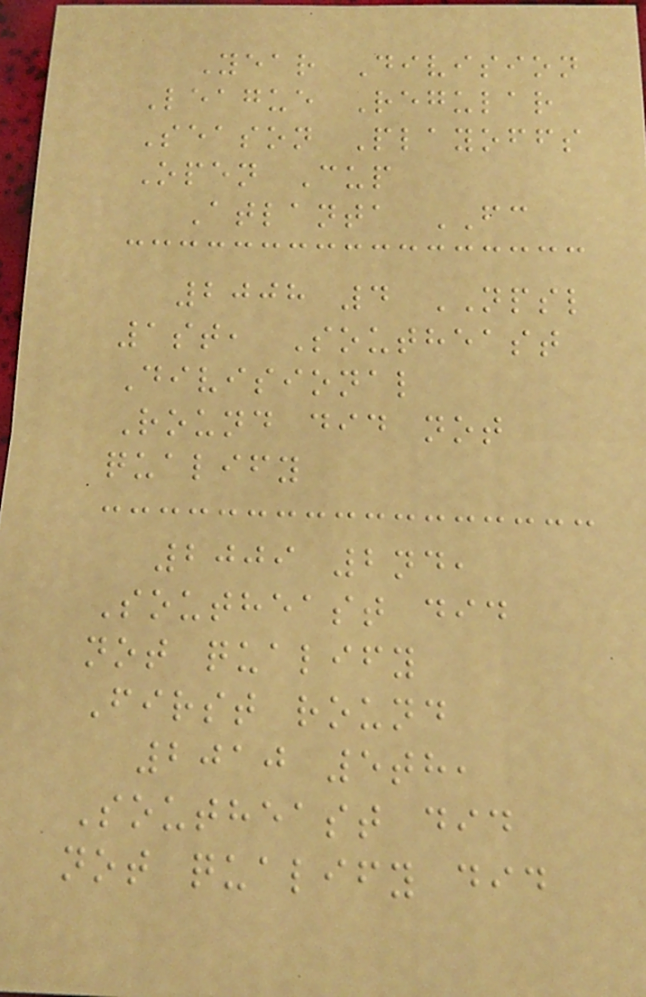Year Division
League Regular
Season Playoffs
Open Cup
Atlanta FC
2008 4 NPSL
1st, Southeast
Divisional
Round did not
qualify
2009 2nd,
Southeast did
not qualify
First round
2010 5th,
Southeast did
not qualify did
